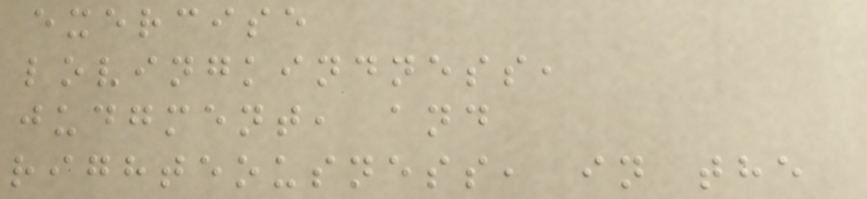exercise
lovingkindness,
judgment, and
righteousness, in the
